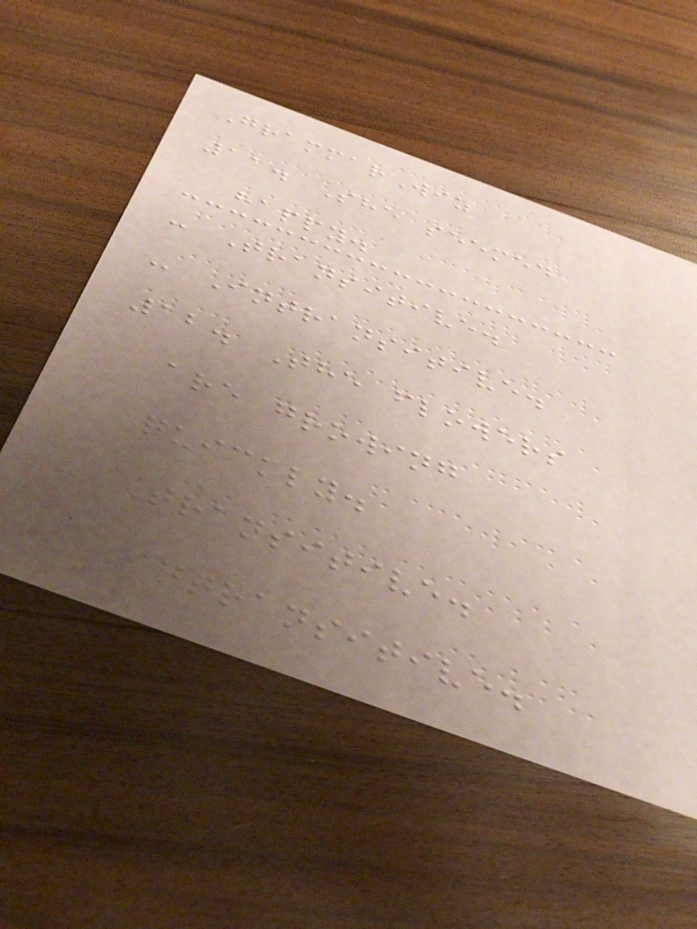GrammarWiz
11. She seemed
happy.
- Transitive.
- Intransitive.
12. The flowers
are growing
quickly.
- Transitive.
- Intransitive.
